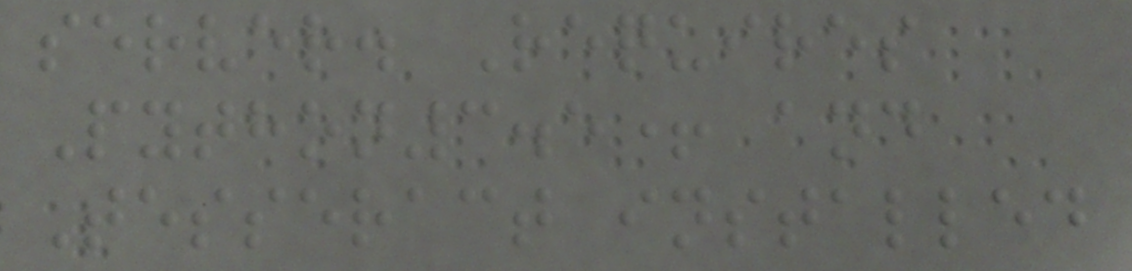server. Requires
Python3.5+ and
Tesseract installed
